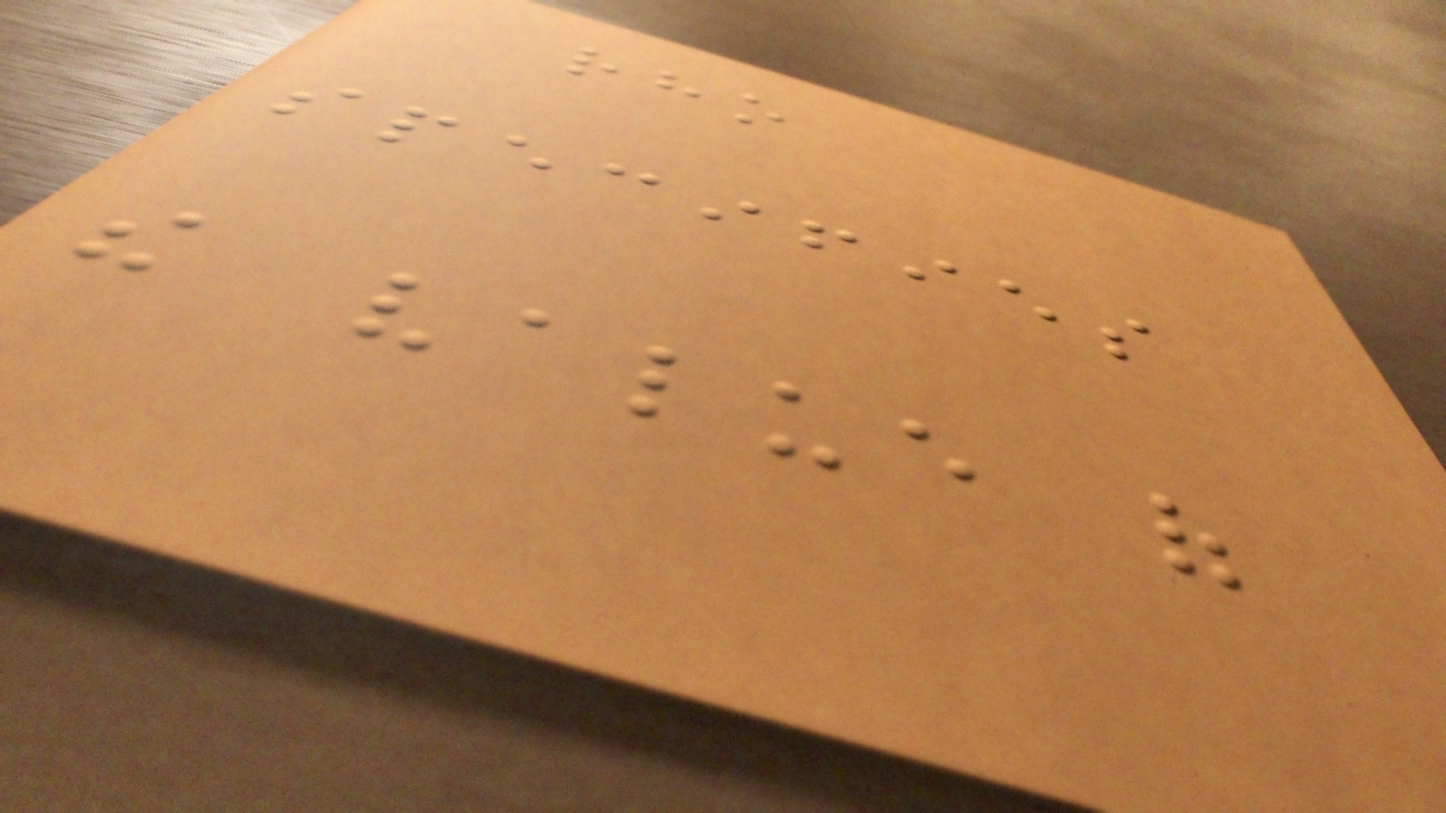rho
specifies
the value of
